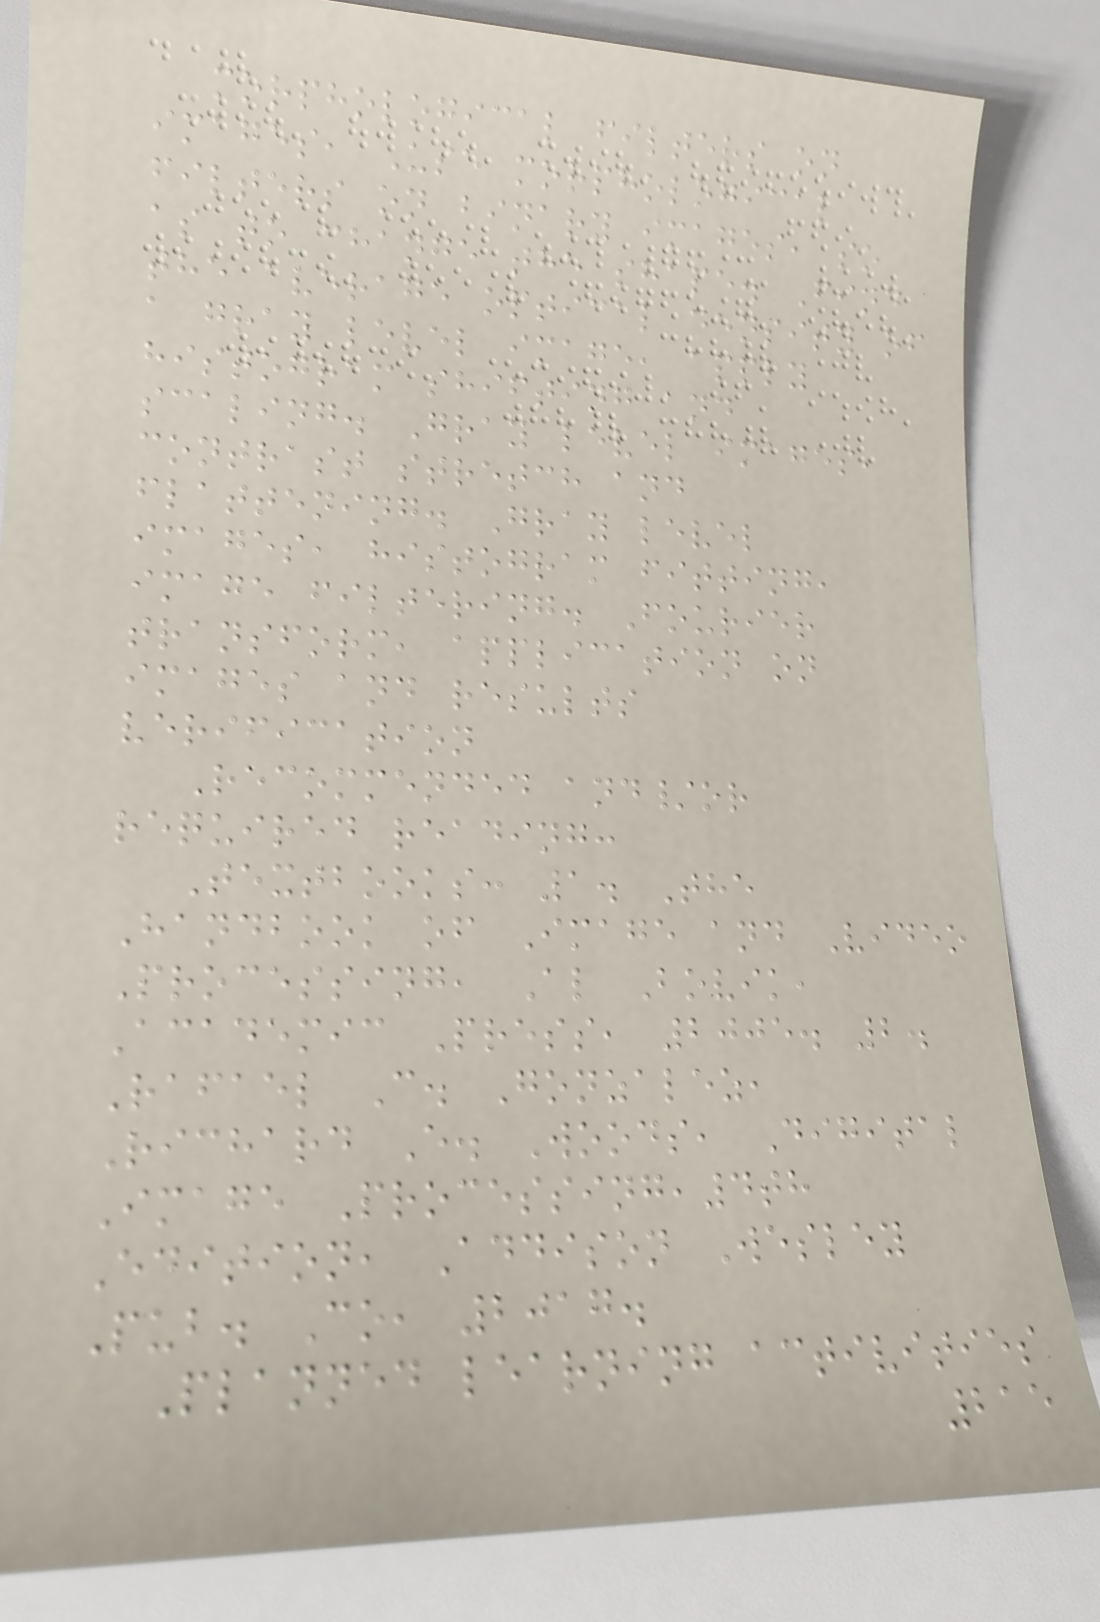morphological filters on
images, Use morphological
filters on binary images, so
as to change the shape. Find
the average optical density of
a gray level image, apply
histogram shifting and
scaling. Gray level images,
contrast stretch and
flattening. Gray level
images, histogram fitting,
image filtering. Fourier
transform, application on
images and results
verification
Recommended and/or
required reading:
Textbooks: 1. The
Handbook of Image and Video
Processing, Al Bovik,
Academic Press, 2005. 2.
Rafael C. Gonzalez,
Richard E. Woods, Digital
Image Processing,4th
Edition, Addison Wesley
Pub. Co, 2017.
Planned learning activities
215
